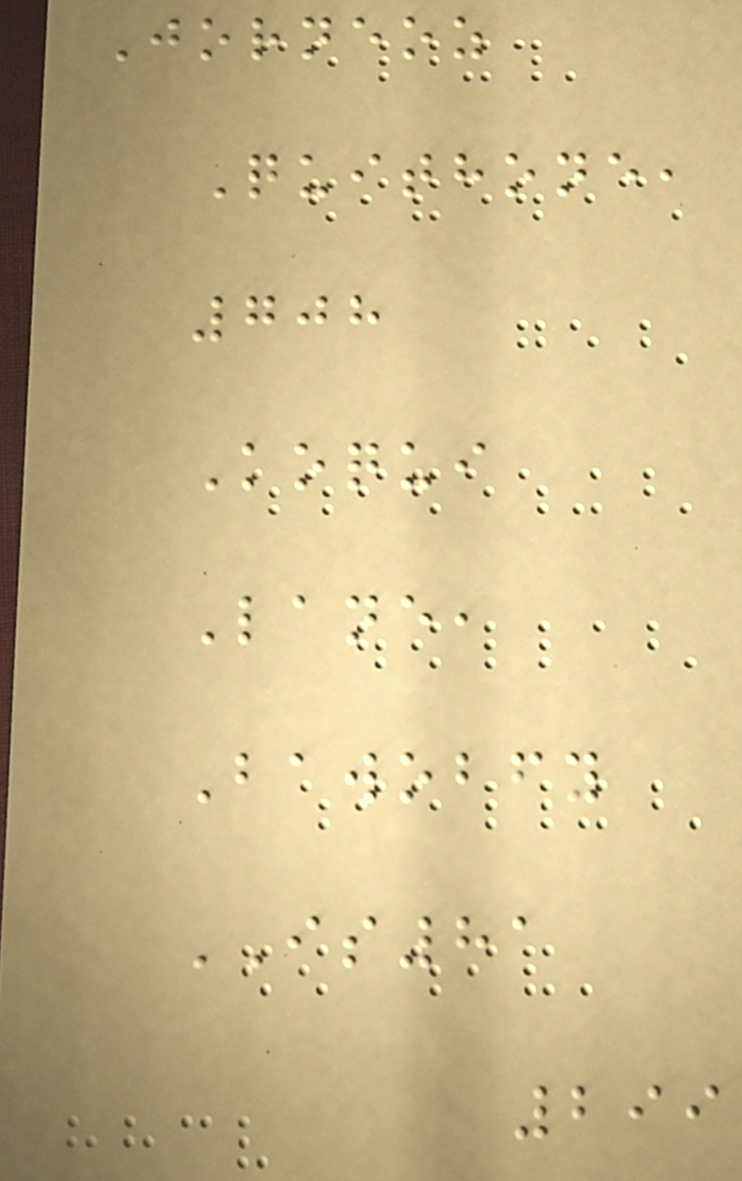Jorneoz
Quithone,
708
Koqui
Lane,
Bawobfy
IS81
299
